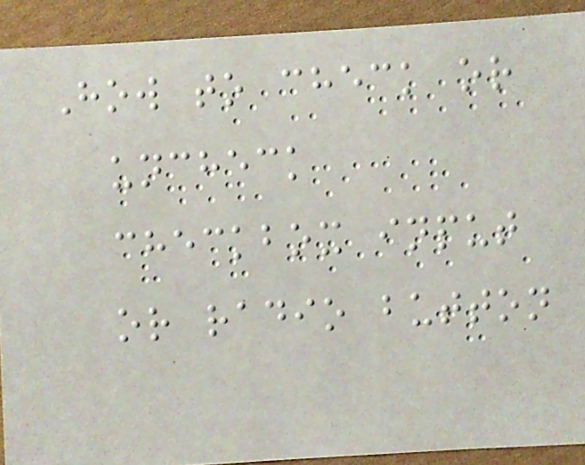How to check or
uncheck
checkbox input
or radio button
